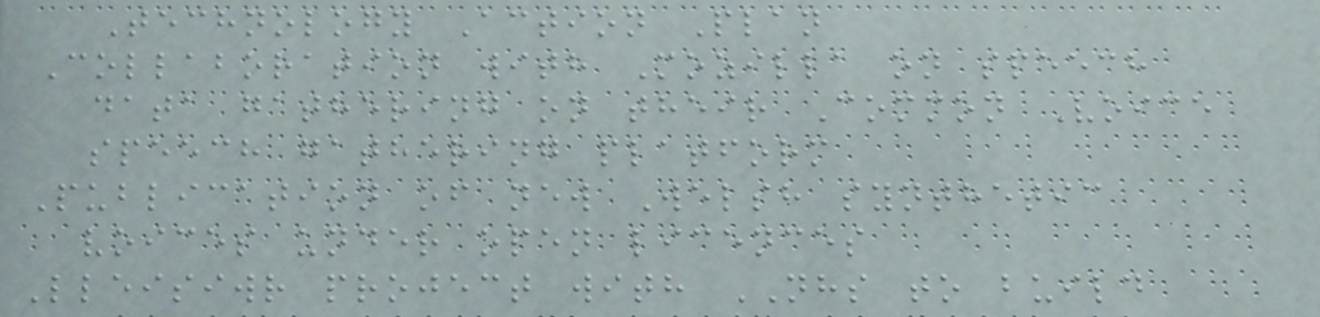Technology Action Plan
Collaboration with Mozilla on speech
data gathering on their Common Voice
speech gathering platform
Publication of new Welsh synthetic
voices under open licences
Lleisiwr project with NHS to build
